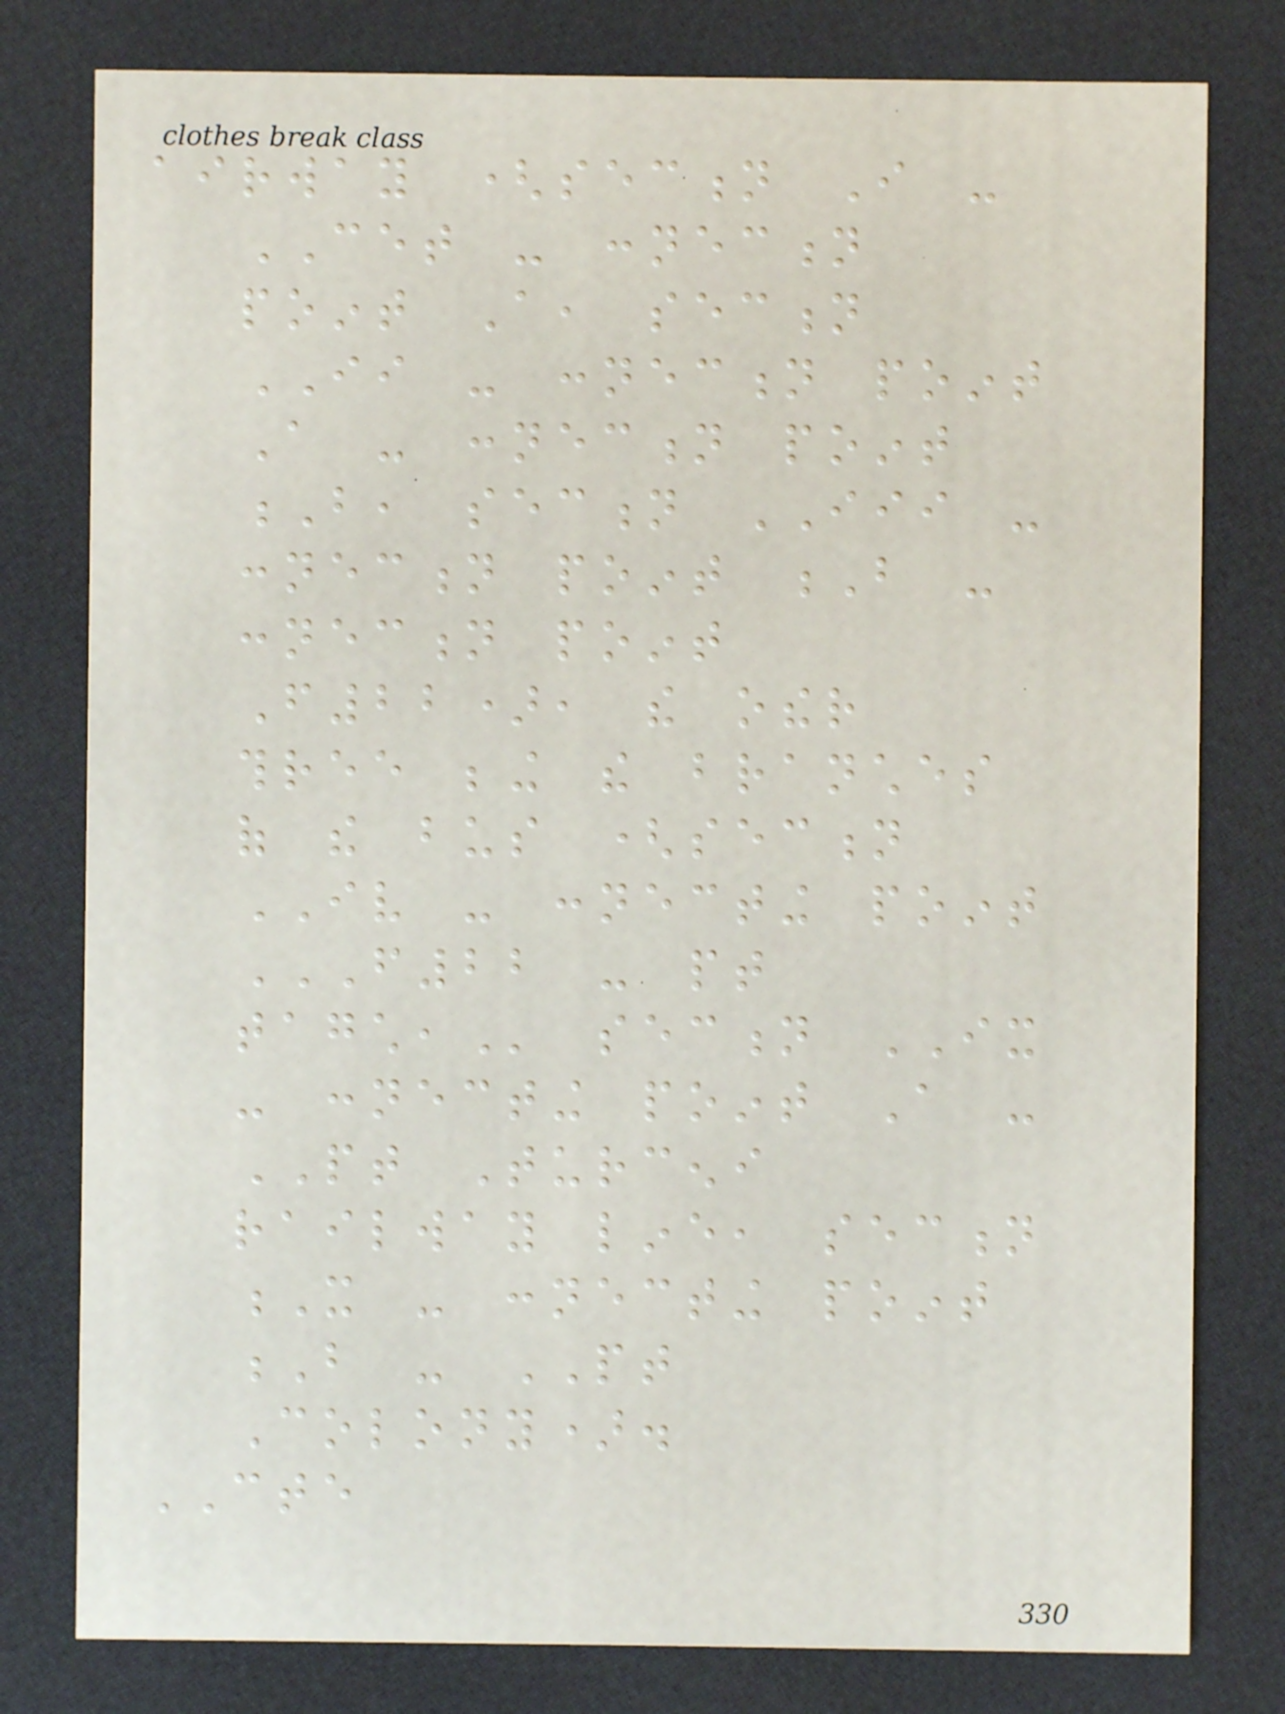airway (section I -
CET - connection
point A, section
II - connection point
A - connection point
B, section III -
connection point B -
connection point
F22), the other
three being the branches
of the bus (section
IV - connecting point
F22 - PT
TAGCH, section IX
- connecting point A -
PT Turceni
railway line, section
X - connecting point
B - PT
Colony).
CTE
